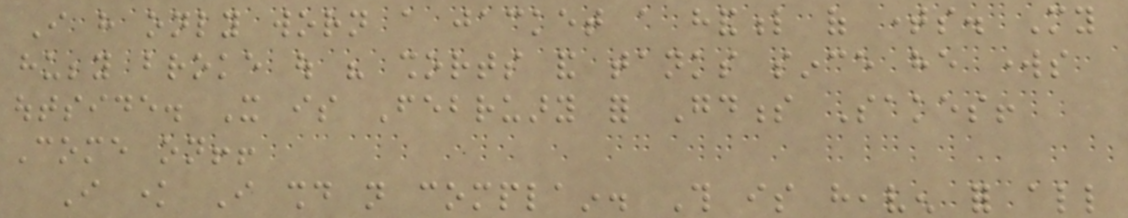I have only worn a jacket a handful of times. My
hubby broke out his shorts and tanks since he works
outside. It is February for Goodness Sakes!
Come on!!
I know I should not complain. This is heaven for all
